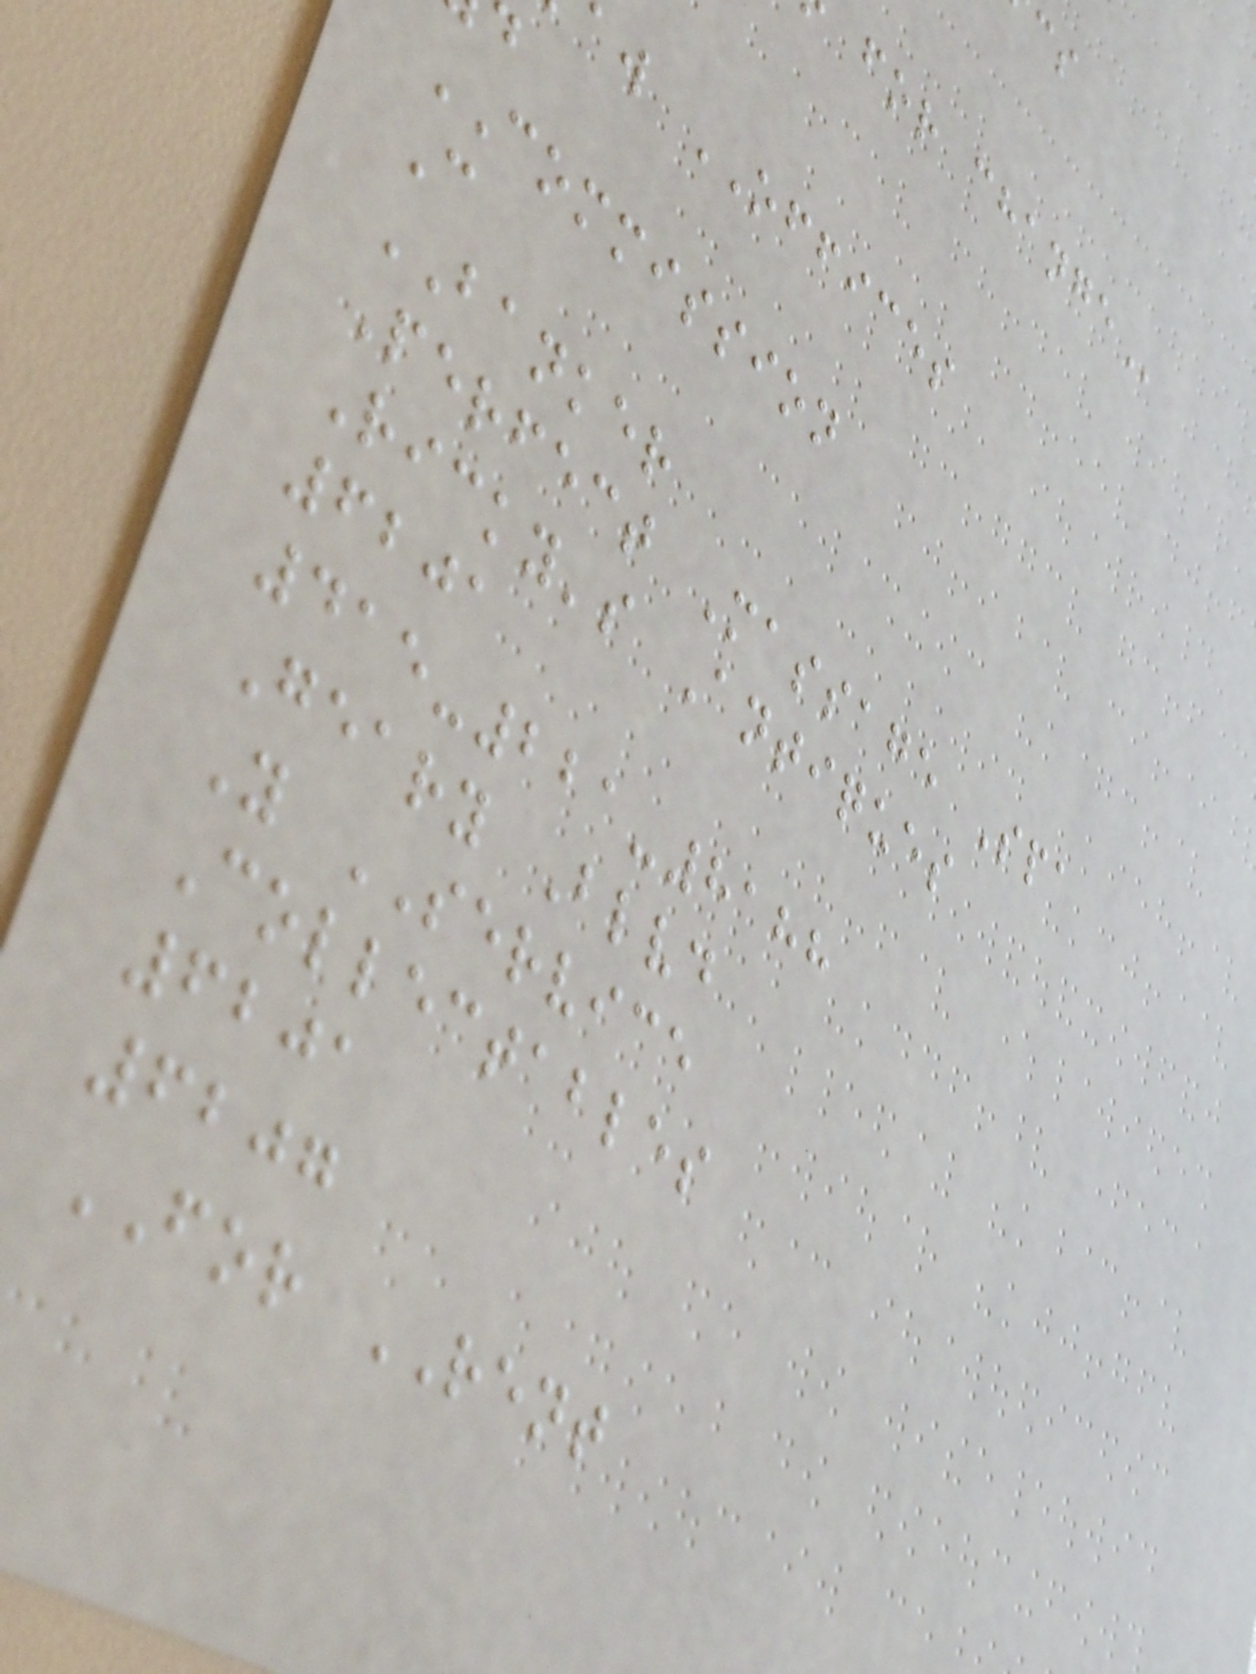aw OFFICES
COMMISSION
C
BANKER
Perfect Massage Spa
Ricky's Antiques
6201
415-221-8188
Geary Blvd
Y SERVICE
Collectables
6201
6207
FOR RENT
